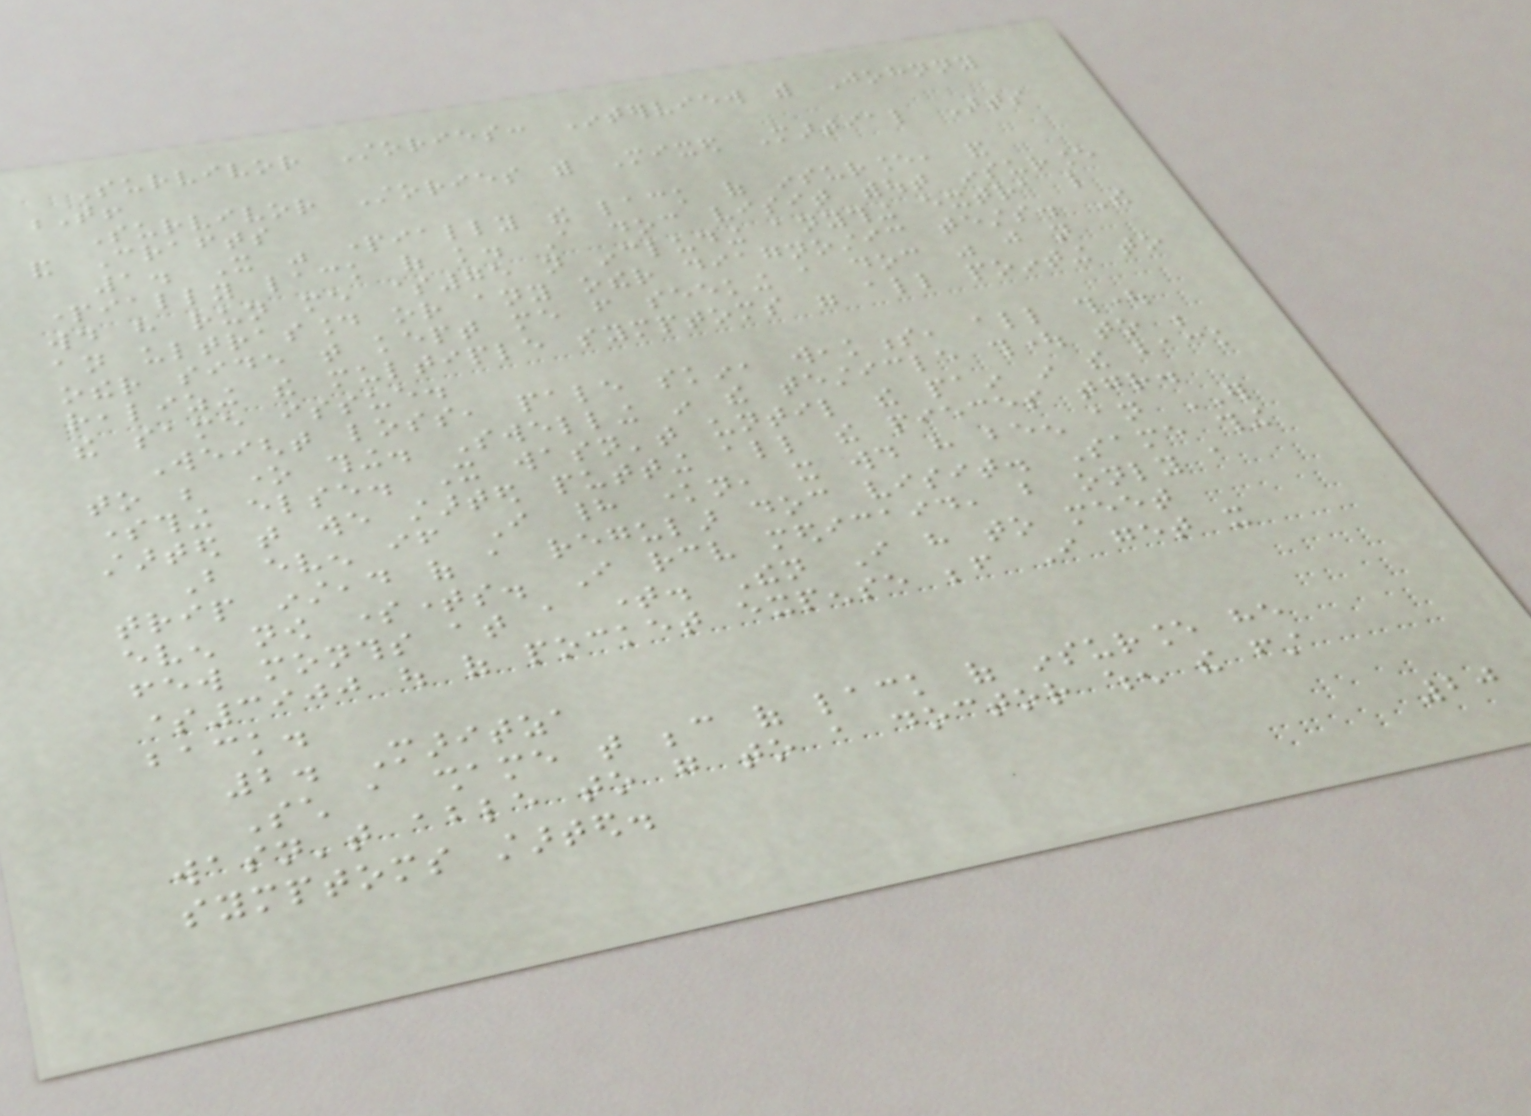Survivor Stories: Interview with Johnny
T!
Survivor Stories with Mixed Martial Arts
and Crafts
1. It was partially the lack of insurance, and
partially lack of knowledge. A doc visit without insurance
would have run me $75 not including anything extra like
an ultrasound or any other diagnostic tests. The
other side that kept me from seeking a doc was just not
realizing the multiple symptoms were all pointing to
the same issue.
Weight loss, pale skin, weakness, all thought
to be one thing. Swelling in the testicle thought to be
something else. It wasn't until the pain in the back
started that we started putting all the pieces together.
But even if I had known, it would have been an ER
trip instead of a regular doc visit. Same thing
even now sometimes. I receive medicaid, but only a
few months at a time. Then I have to meet
$3900 out of pocket expense before I get it
back.
2. Maritza
Such a shame that because of lack of insurance he
wasn't able to go to a doctor when the first
symptoms started.
20
